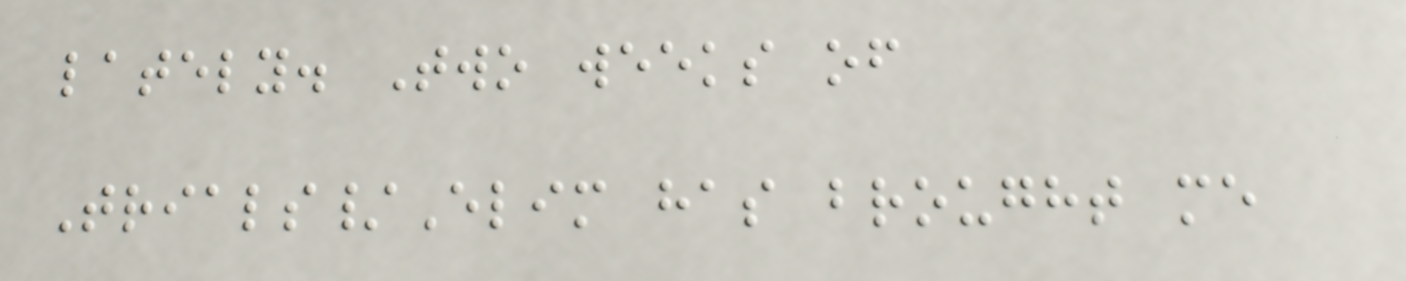lately. Two weeks of
Trials/Elim has brought me
